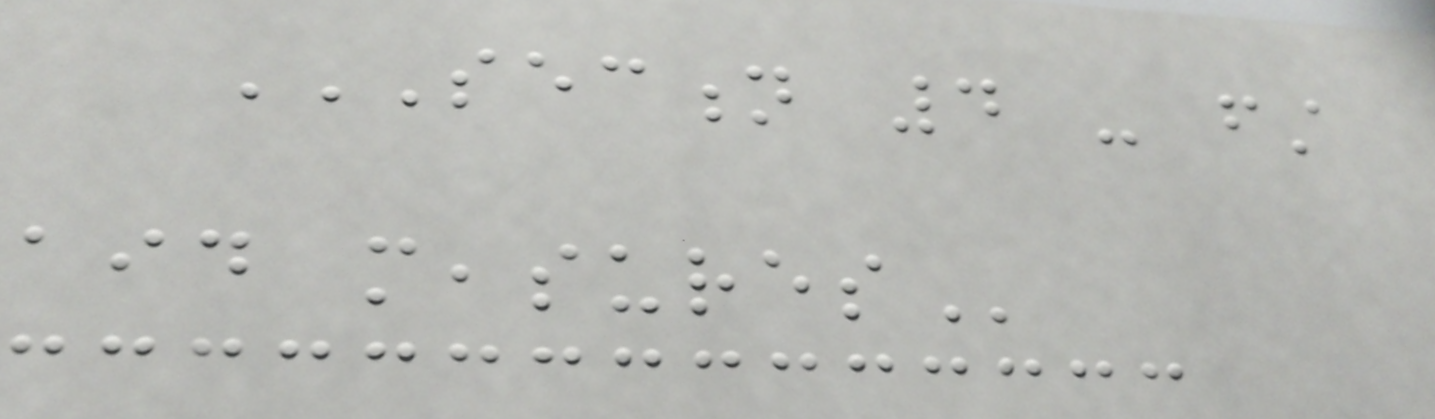SECTION 4 - FIRST
AID MEASURES
